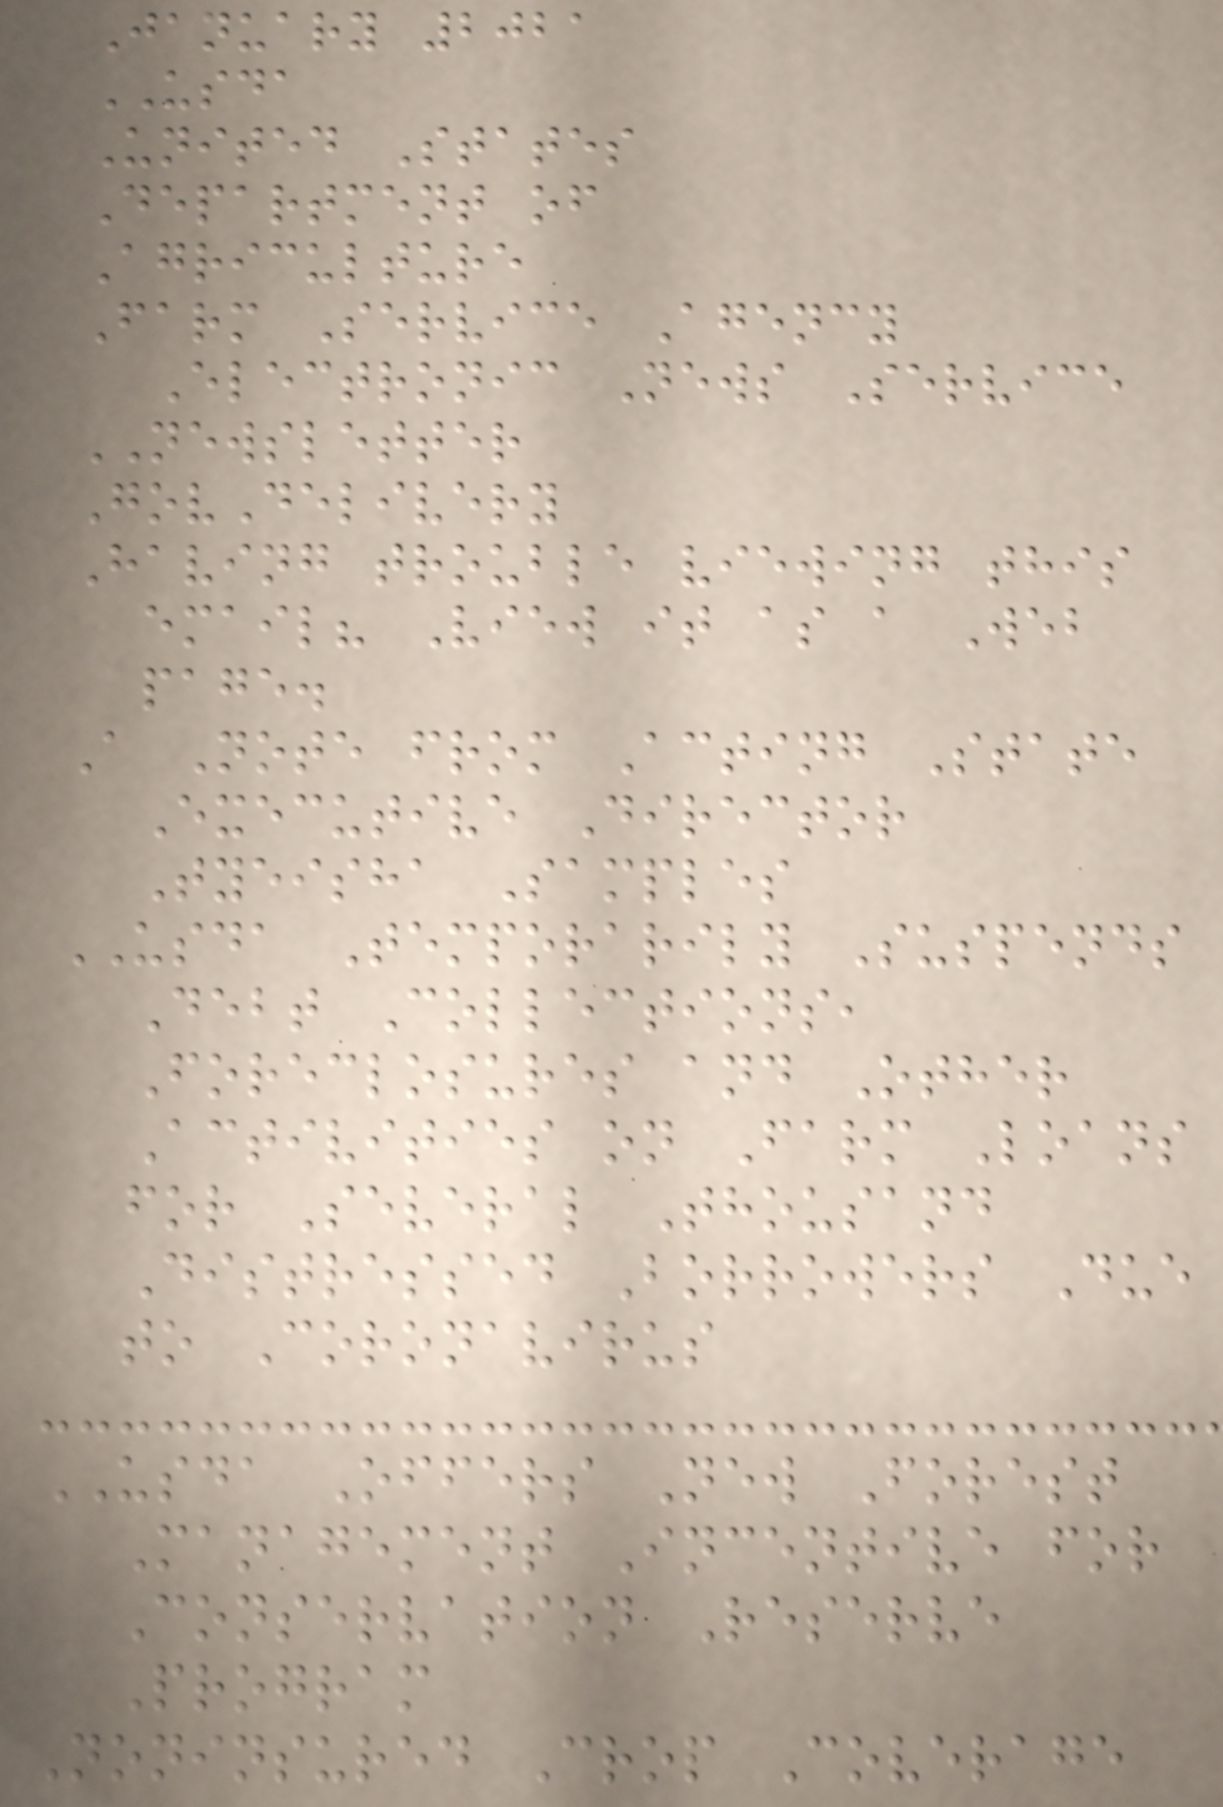January 2021
USDA
United States
Department of
Agriculture
Farm Service Agency
Electronic News Service
NEWSLETTER
GovDelivery
Having trouble viewing this
email? View it as a Web
page.
A Note from Acting State
Executive Director
Tyeisha Samples
USDA Temporarily Suspends
Debt Collections,
Foreclosures and Other
Activities on Farm Loans
for Several Thousand
Distressed Borrowers Due
to Coronavirus
USDA Offers New Forest
Management Incentive for
Conservation Reserve
Program
Noninsured Crop Coverage
